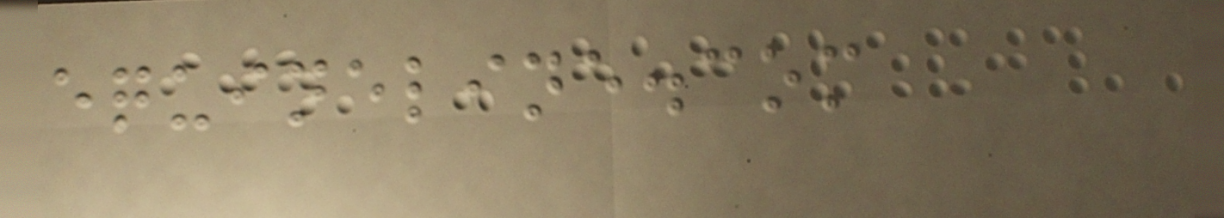equineline.com
